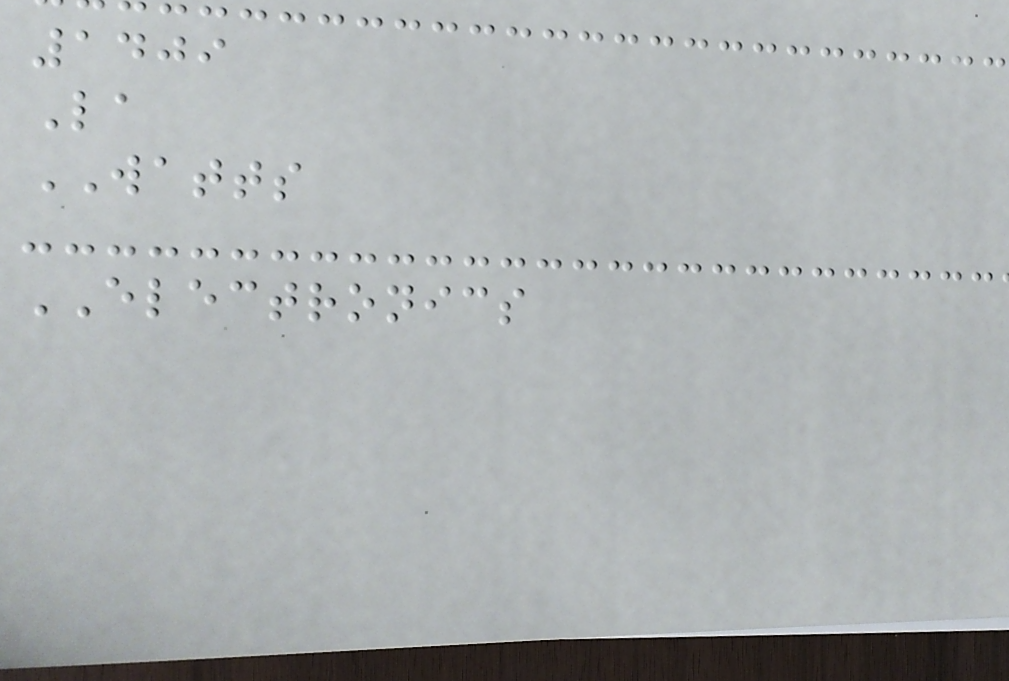1409
La
WATTS
ELECTRONICS
